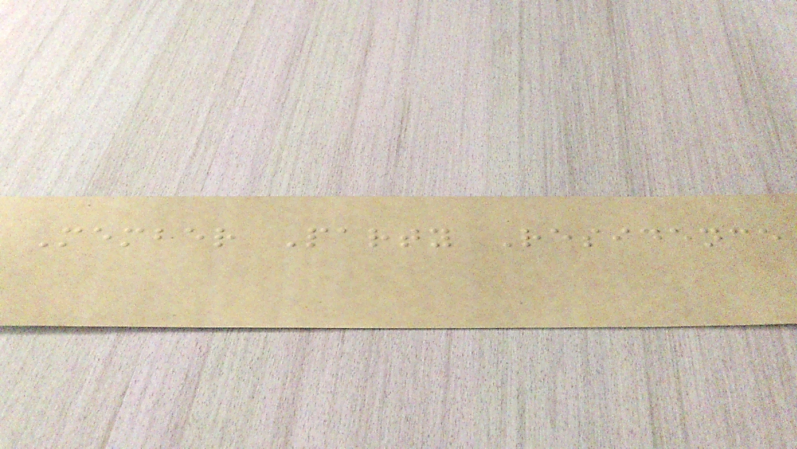Member Party Residence
